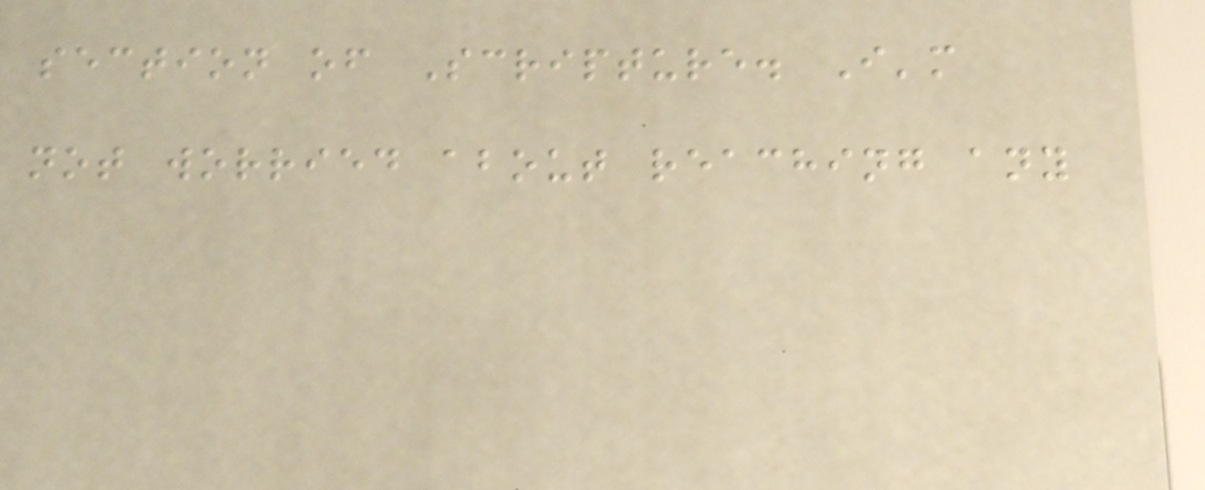section of Scripture. I'm
not worried about reaching any
